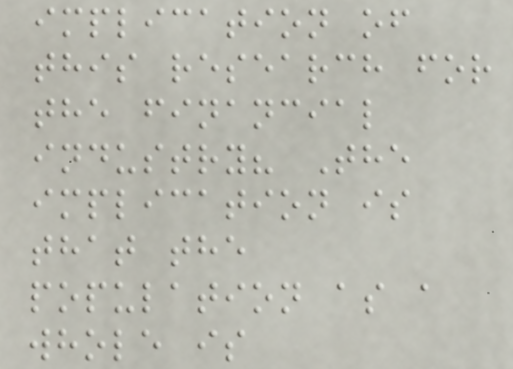implication of
this research for
the financial
industry? The
implication is
that the
population as a
whole is
